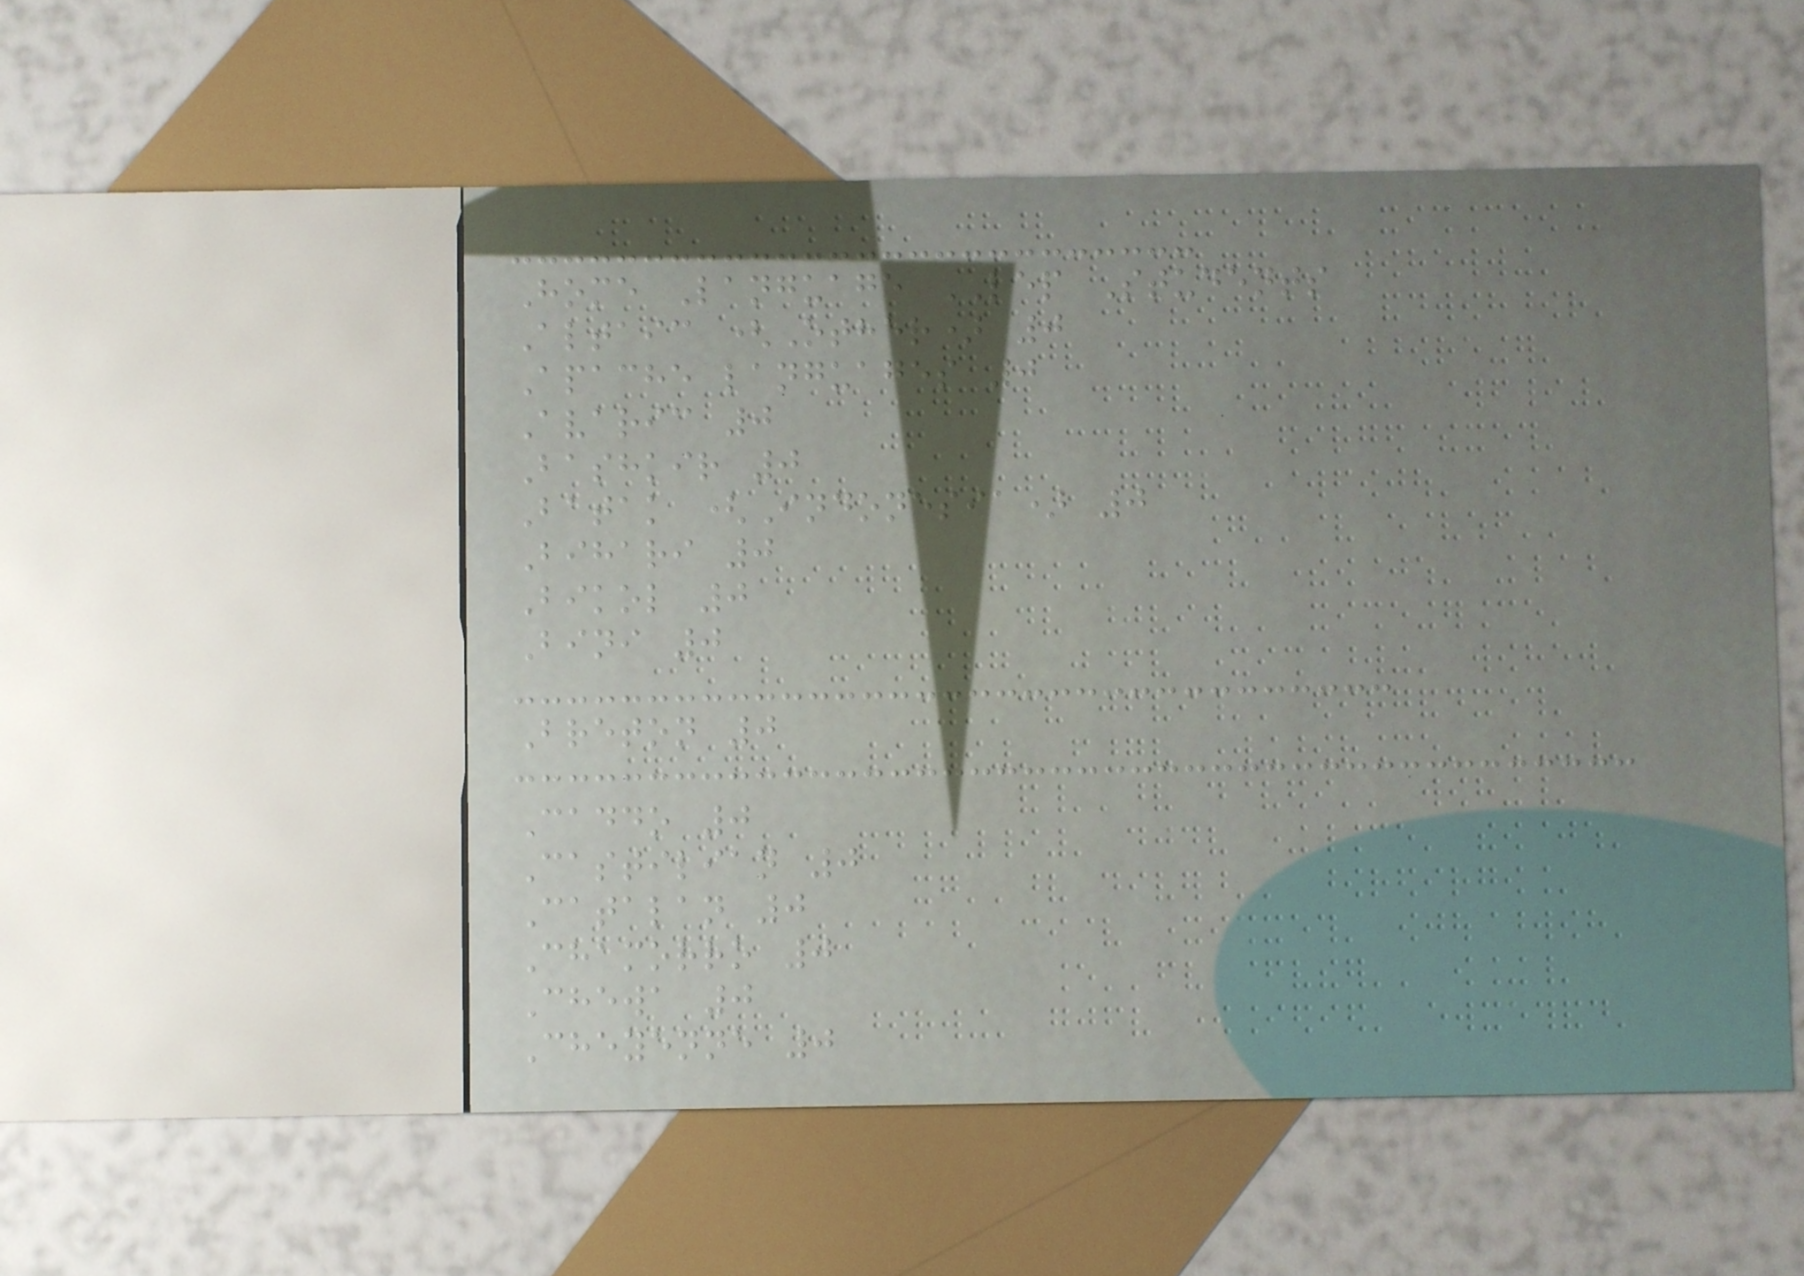Home Language LEP Students
Altaic (Other) 0
Apache languages 0
Avaric 0
Bashkir 0
Batak (Indonesia) 0
Bihari 0
Bikol 0
Bini 0
Breton 0
Caddo 0
Castilian 0
Catalan 0
Chamorro 0
Chewa 0
Cheyenne 0
